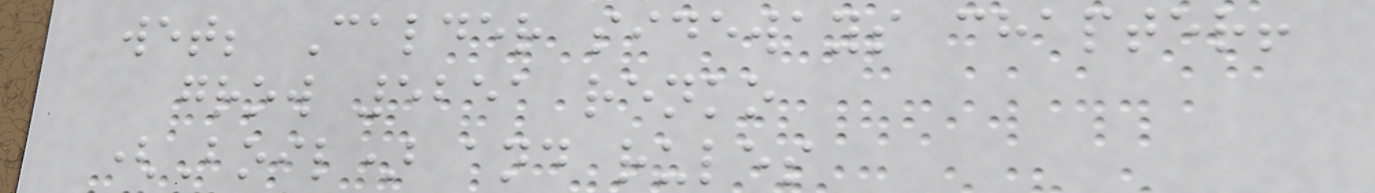wet; Calder sideways chapter!
grow 5251 renko
(Boil) and rules
